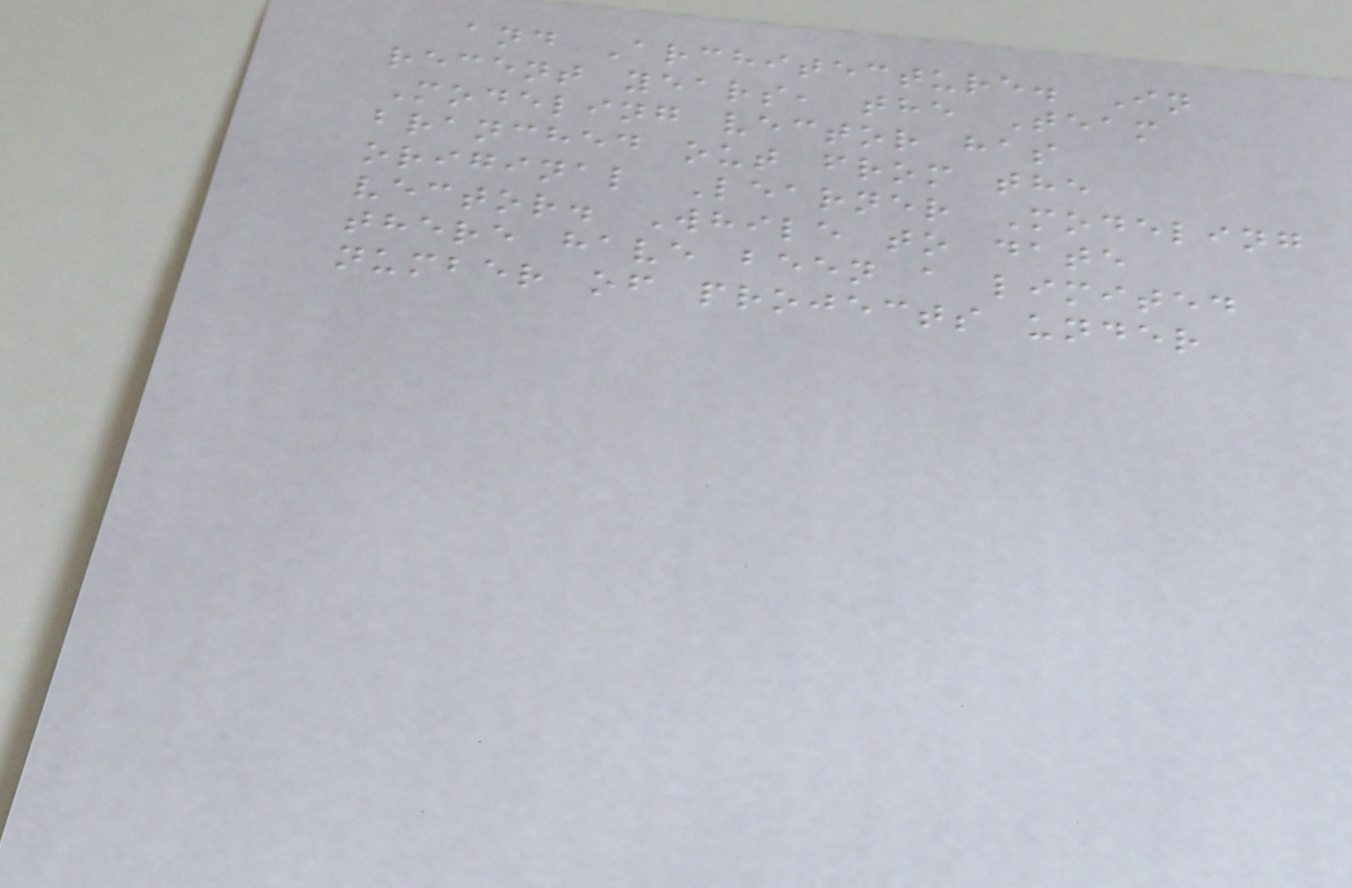and Architecture. In
recent years, the Team
Modeling vector has
branched out from the
original Learner Modeling
vector. While to date
there have been a limited
number of projects under
